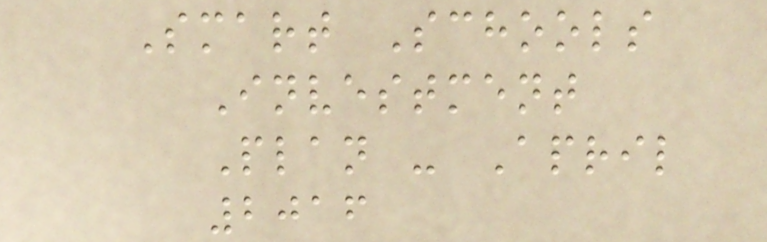Smart Schools
Investment
Plan - April
2016
